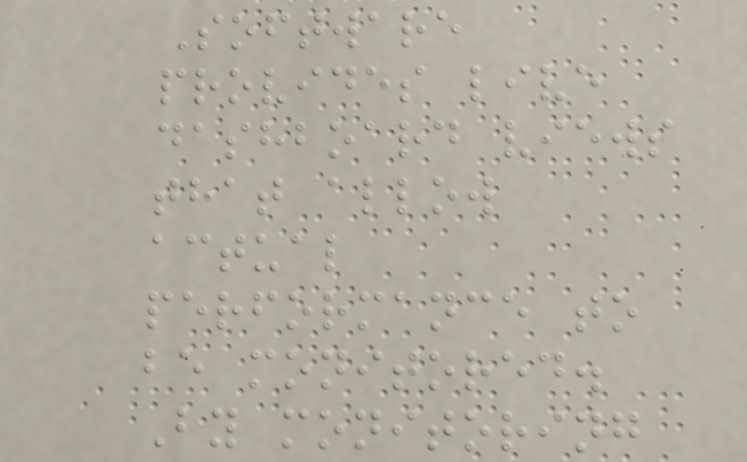Software
provides live
dashboard views
that allow
actual
performance to
be monitored.
By monitoring
